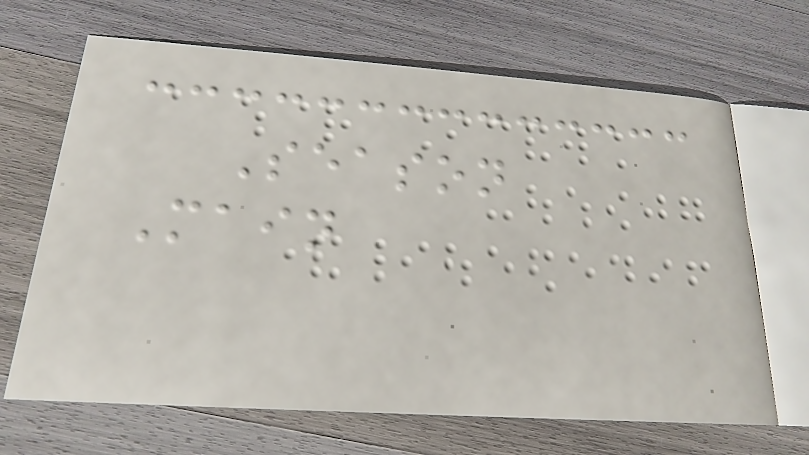Season
Main
